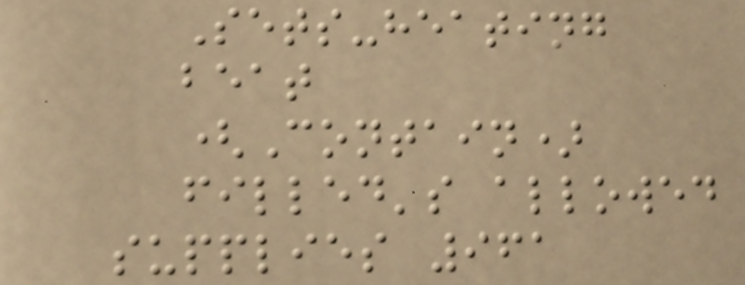Sets-heating
beat
(Contain)
filled's allowed
supplies 961
